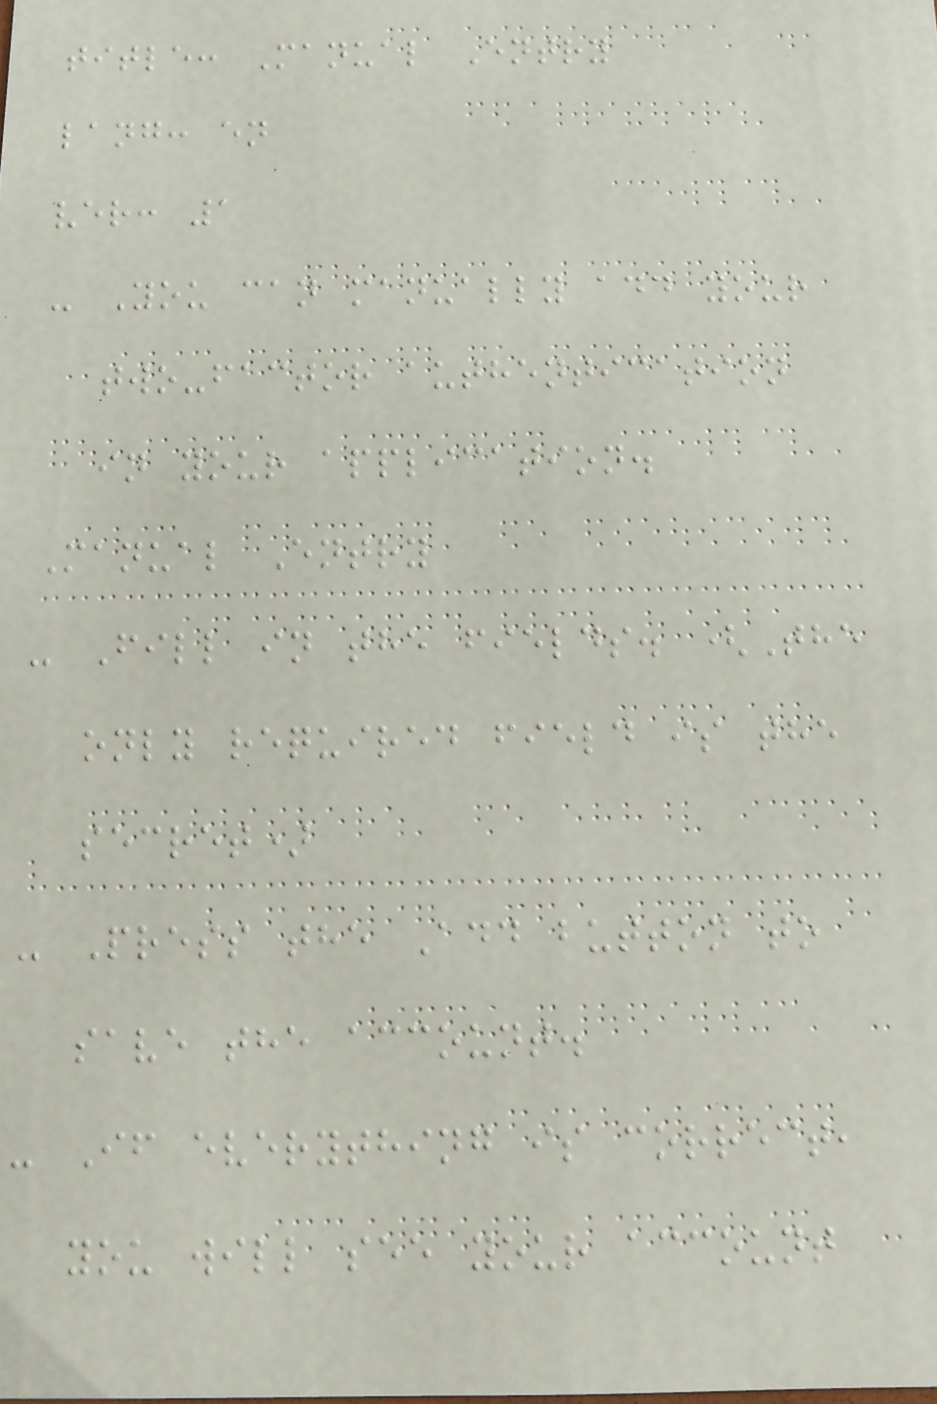title: Manual Entry
lang: en
ver: 1
- You can manually add your
two-factor authentication
in your application.
Manual Entry
- Fill in the fields. (The
only required field is the
secret)
- Press the Add button to
save the account.
- If everything is correct,
you will see your account
